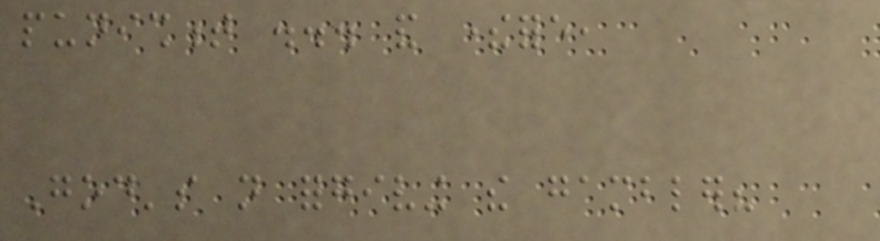punishment ... and therefore,
God's not forgiving the gambler?
